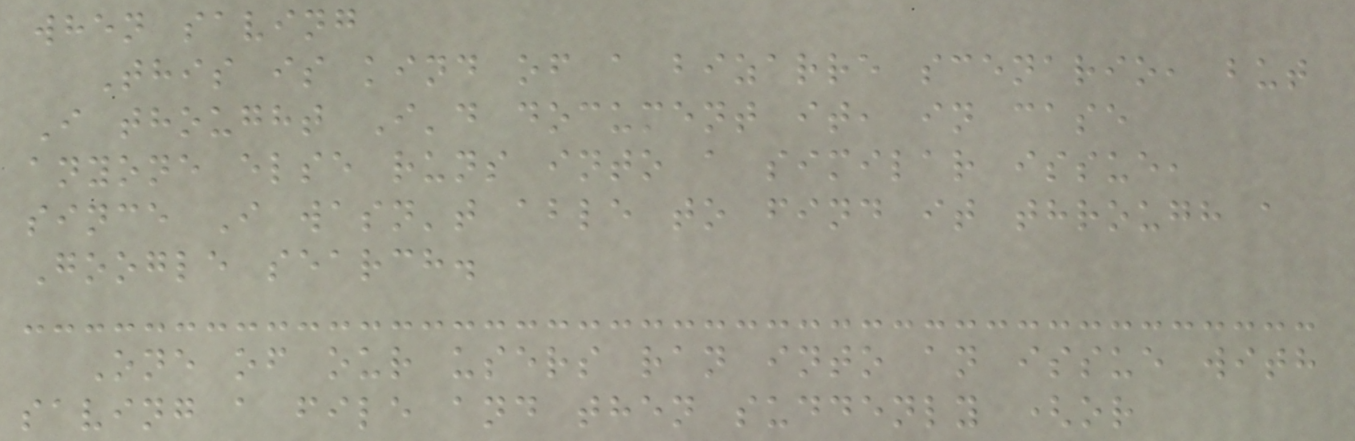when saving
This is kind of a bizarre scenario, but
I thought I'd document it, in case
anyone else runs into a similar issue,
since I wasn't able to find it through a
Google search.
One of our users ran into an issue with
saving a file and then suddenly (or
